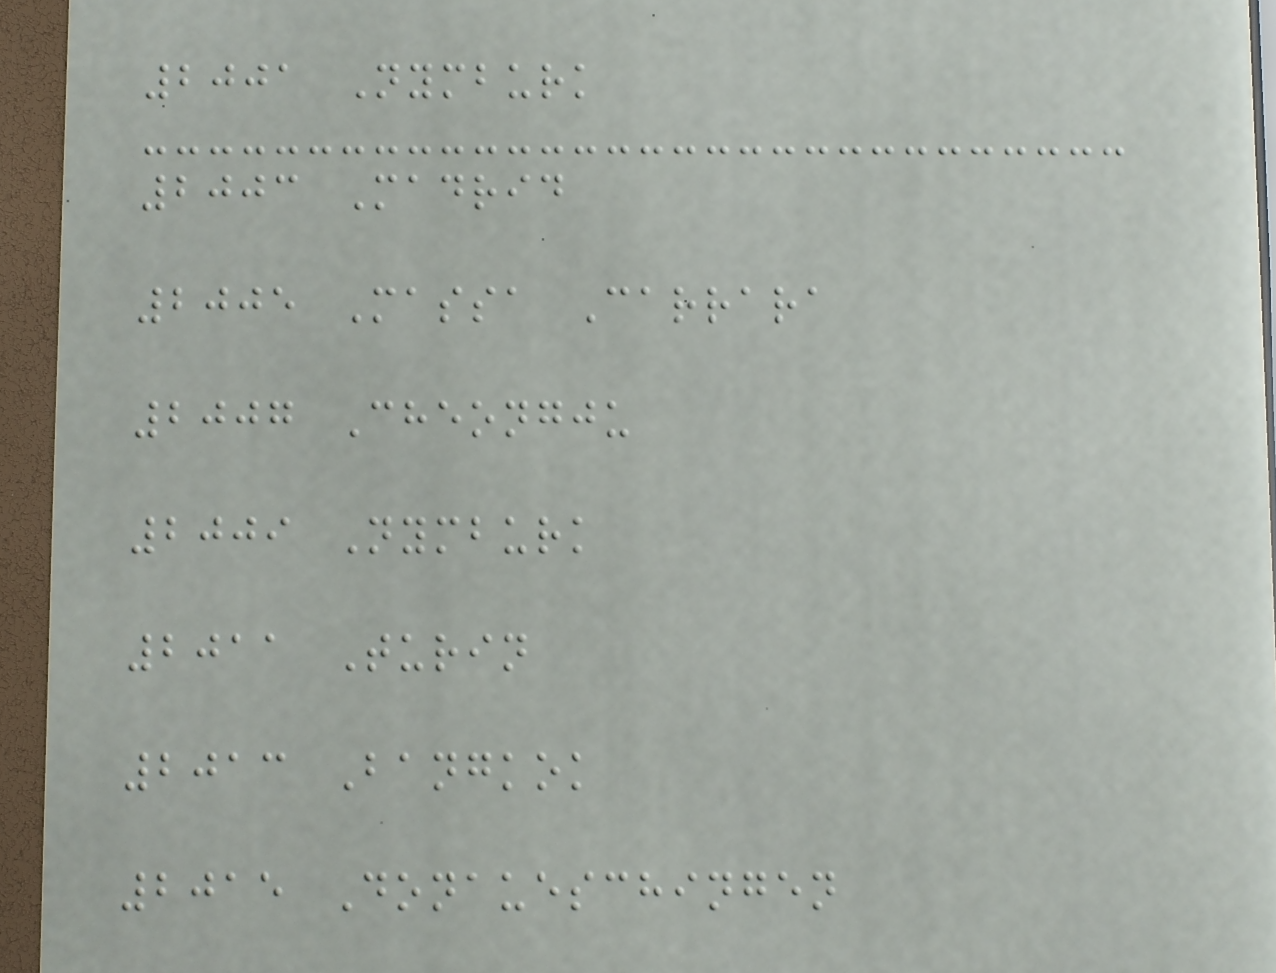2001 Nymburk
2003 Madrid
2005 Massa Carrara
2007 Cheongju
2009 Nymburk
2011 Turin
2013 Bangkok
2015 Donaueschingen
